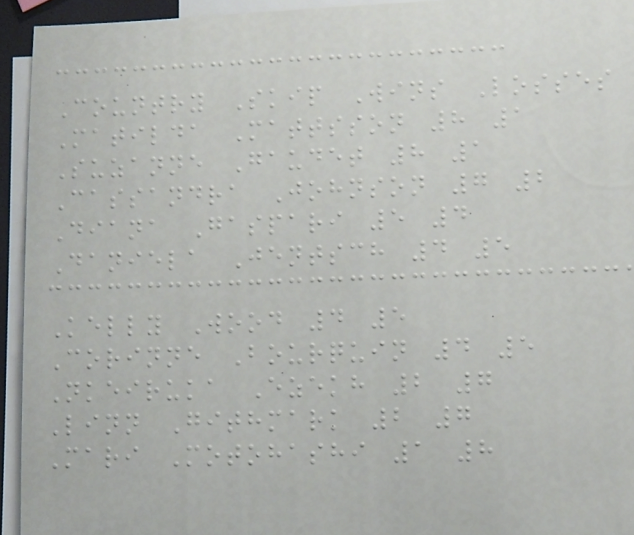Country Skip Wins Losses
Matilda Mattsson 8 1
Suzanne Gaudet 8 1
Cassandra Johnson 7 2
Diana Gaspari 5 4
Daniela Jentsch 4 5
Kelly Wood 4 5
Corinne Bourquin 4 5
Nkeiruka Ezekh 2 7
Linn Githmark 2 7
Mari Motohashi 1 8
